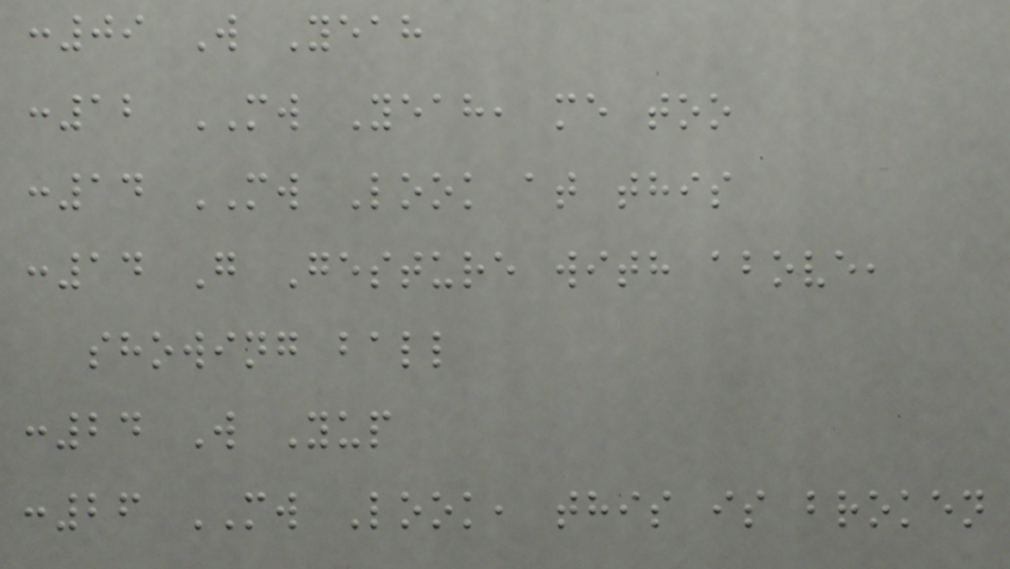:09 W Yeah
:12 MW Yeah, me too
:14 MW Look at this
:14 G Gesture with above,
showing ball
:24 W Yup
:26 MW Look, this is broken
